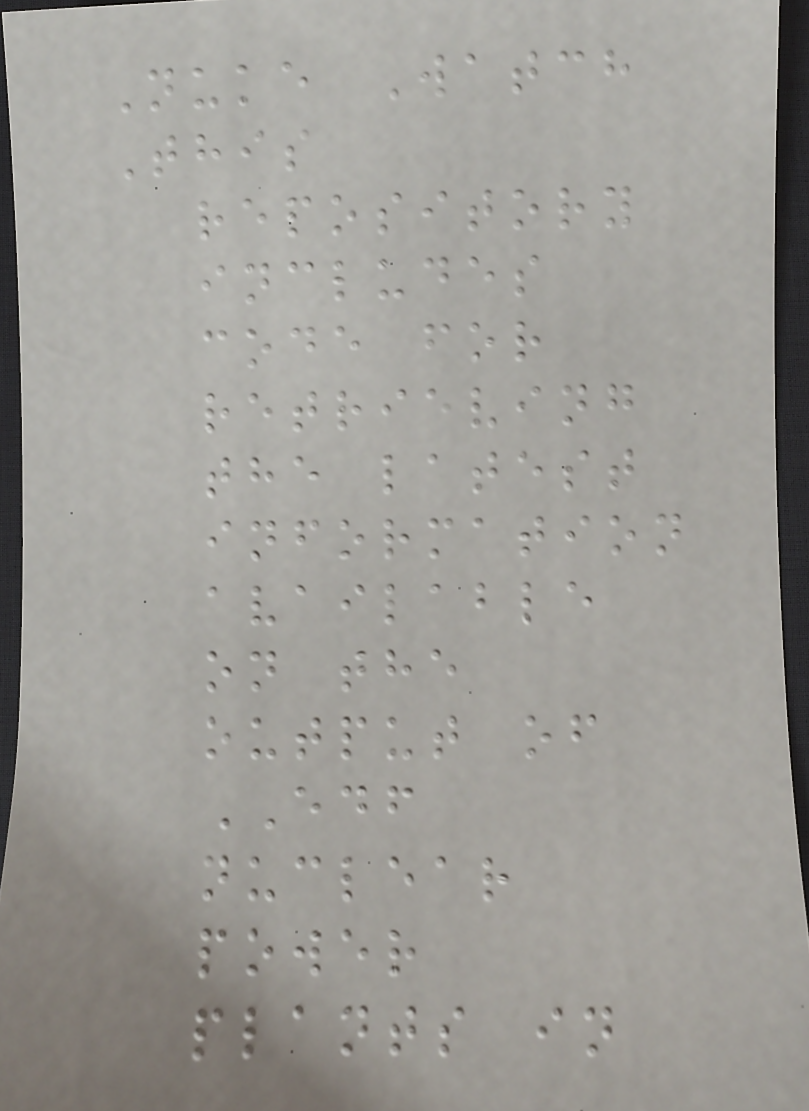Nuke Watch
This
repository
includes
code for
retrieving
the latest
information
available
on the
output of
EDF
nuclear
power
plants in
